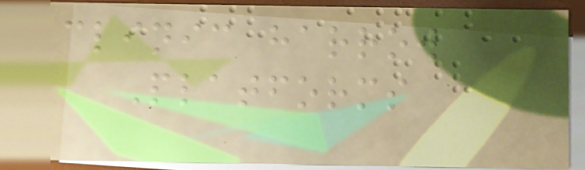clinic harrow
Platforms
